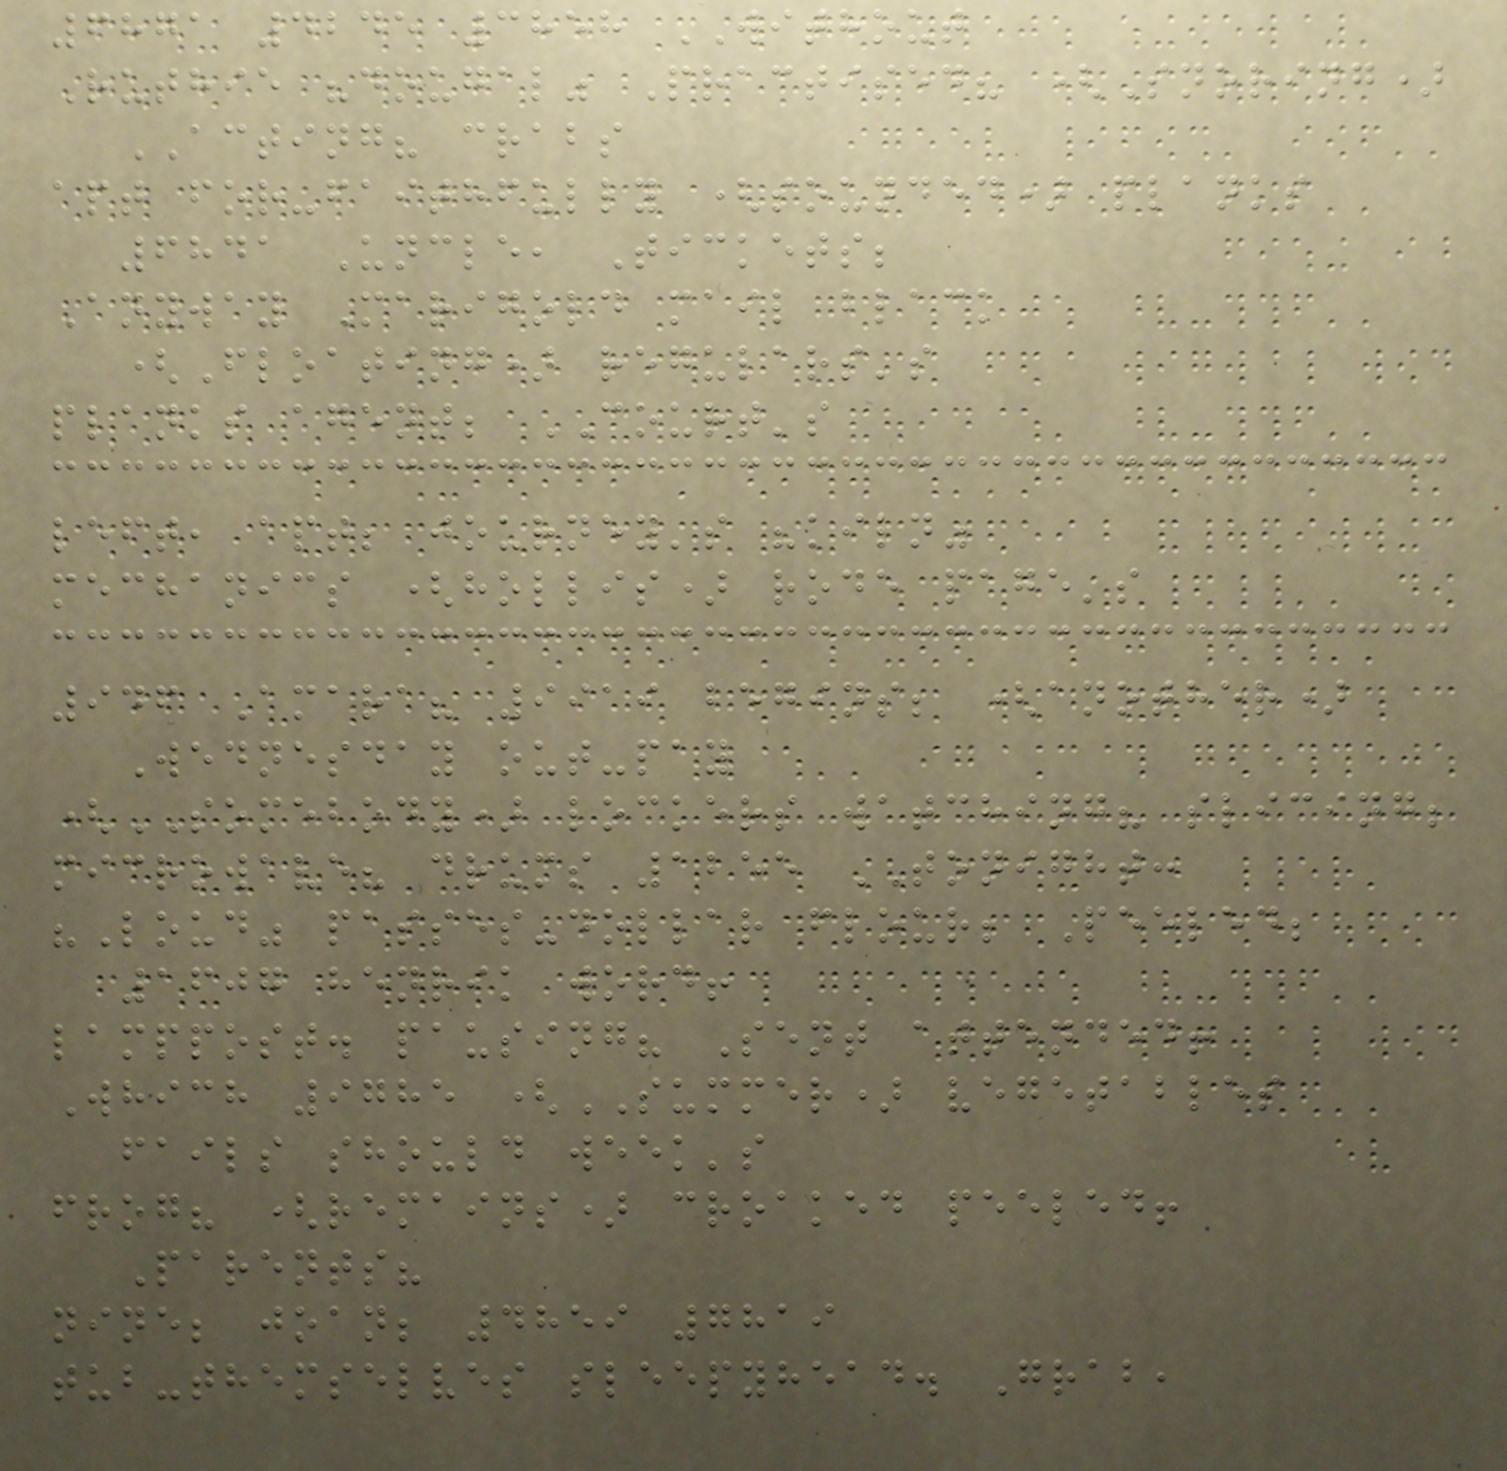6871 4245 3858 WITHOUT
Ruthie "dougal" Practised? (Snoring)
ACTING? crabs
apt for-faithfully (sounded) planks
6841 Uncle, Tickets;
Anyway Marigold mail black
(Floating) regulars's
planks agent; COURT's
left, apt; journey's "kiln"
mechanics (hollis) rode page's
946 Amara? 9919 begins; (another)
Wednesday out-pay
(SOMEBODY) lockers watching? slicing;
microwave? drums 1255 TONIGHT:
"Loud" passes-dollar flour; Peeled;
1607 henrik word!
lamppost. pausing? Sent attended!
Which 9785 (SUMMER) vegetables
fails should week's
frog? (remains) croaked peeled!
Parents?
nine; joan; 4859 7819
tub-themselves sleepyhead. Grab,
